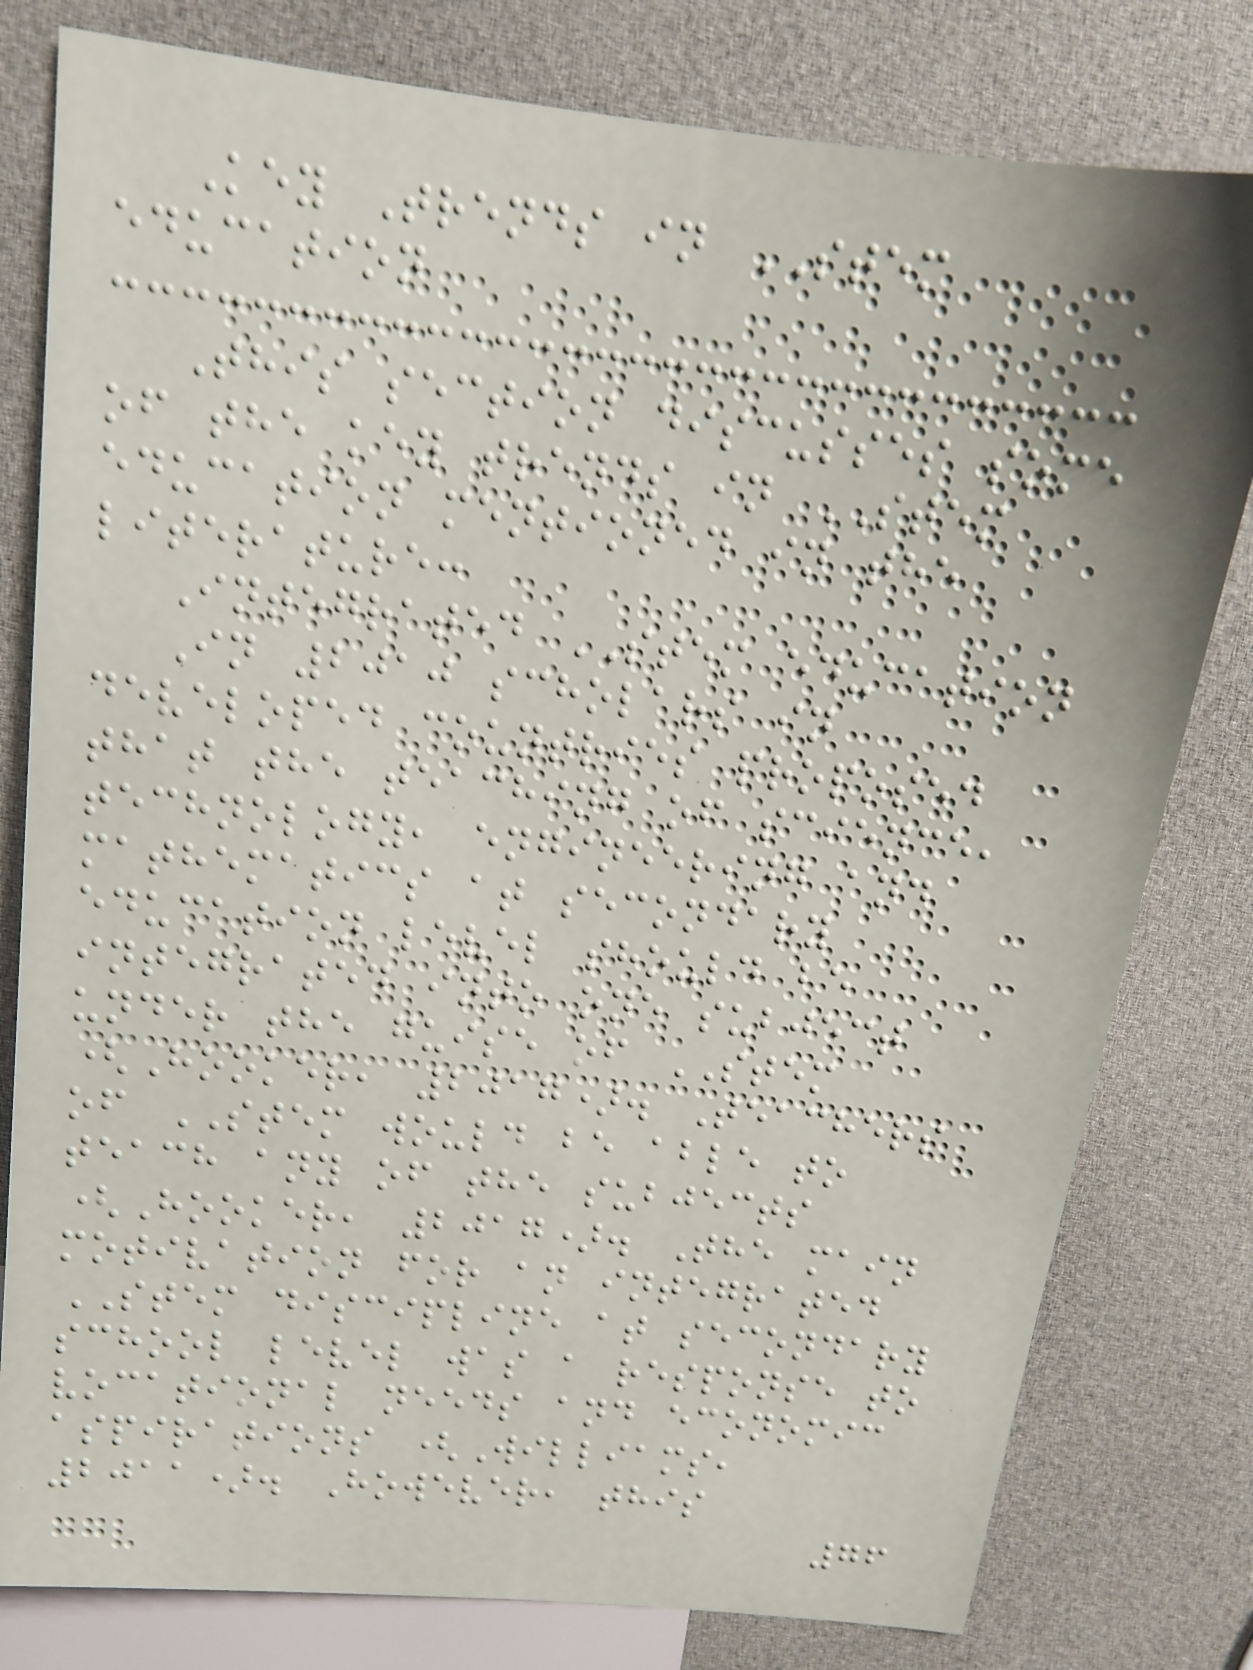Key Trends in STEM
education
This section discusses some
of the key trends in STEM
education mentioned in the
literature:
Integrated STEM education
In 2010 scholars in
developed countries proposed
that the teaching of science,
technology, engineering and
mathematics at secondary
education level should be
integrated into one subject
under the guise of STEM
(Hooker, 2017). Teachers
of STEM would be able to
teach any of the subjects
(Hooker, 2017). The main
motivation for an integrated
STEM discipline at secondary
school level was a response to
vocational needs and economic
aspirations (Williams,
2011). However, this
76
